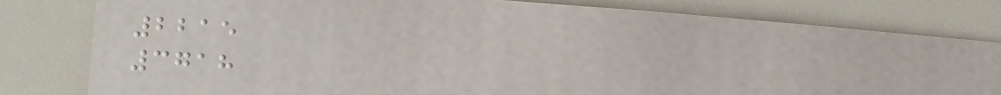2215
3718
